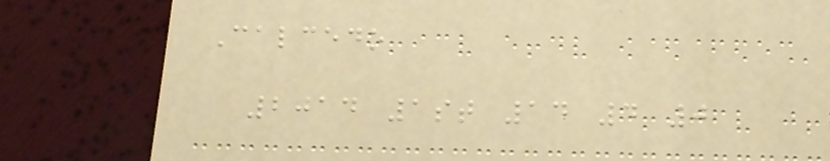Calcedo
2014 1st 14 4 0
